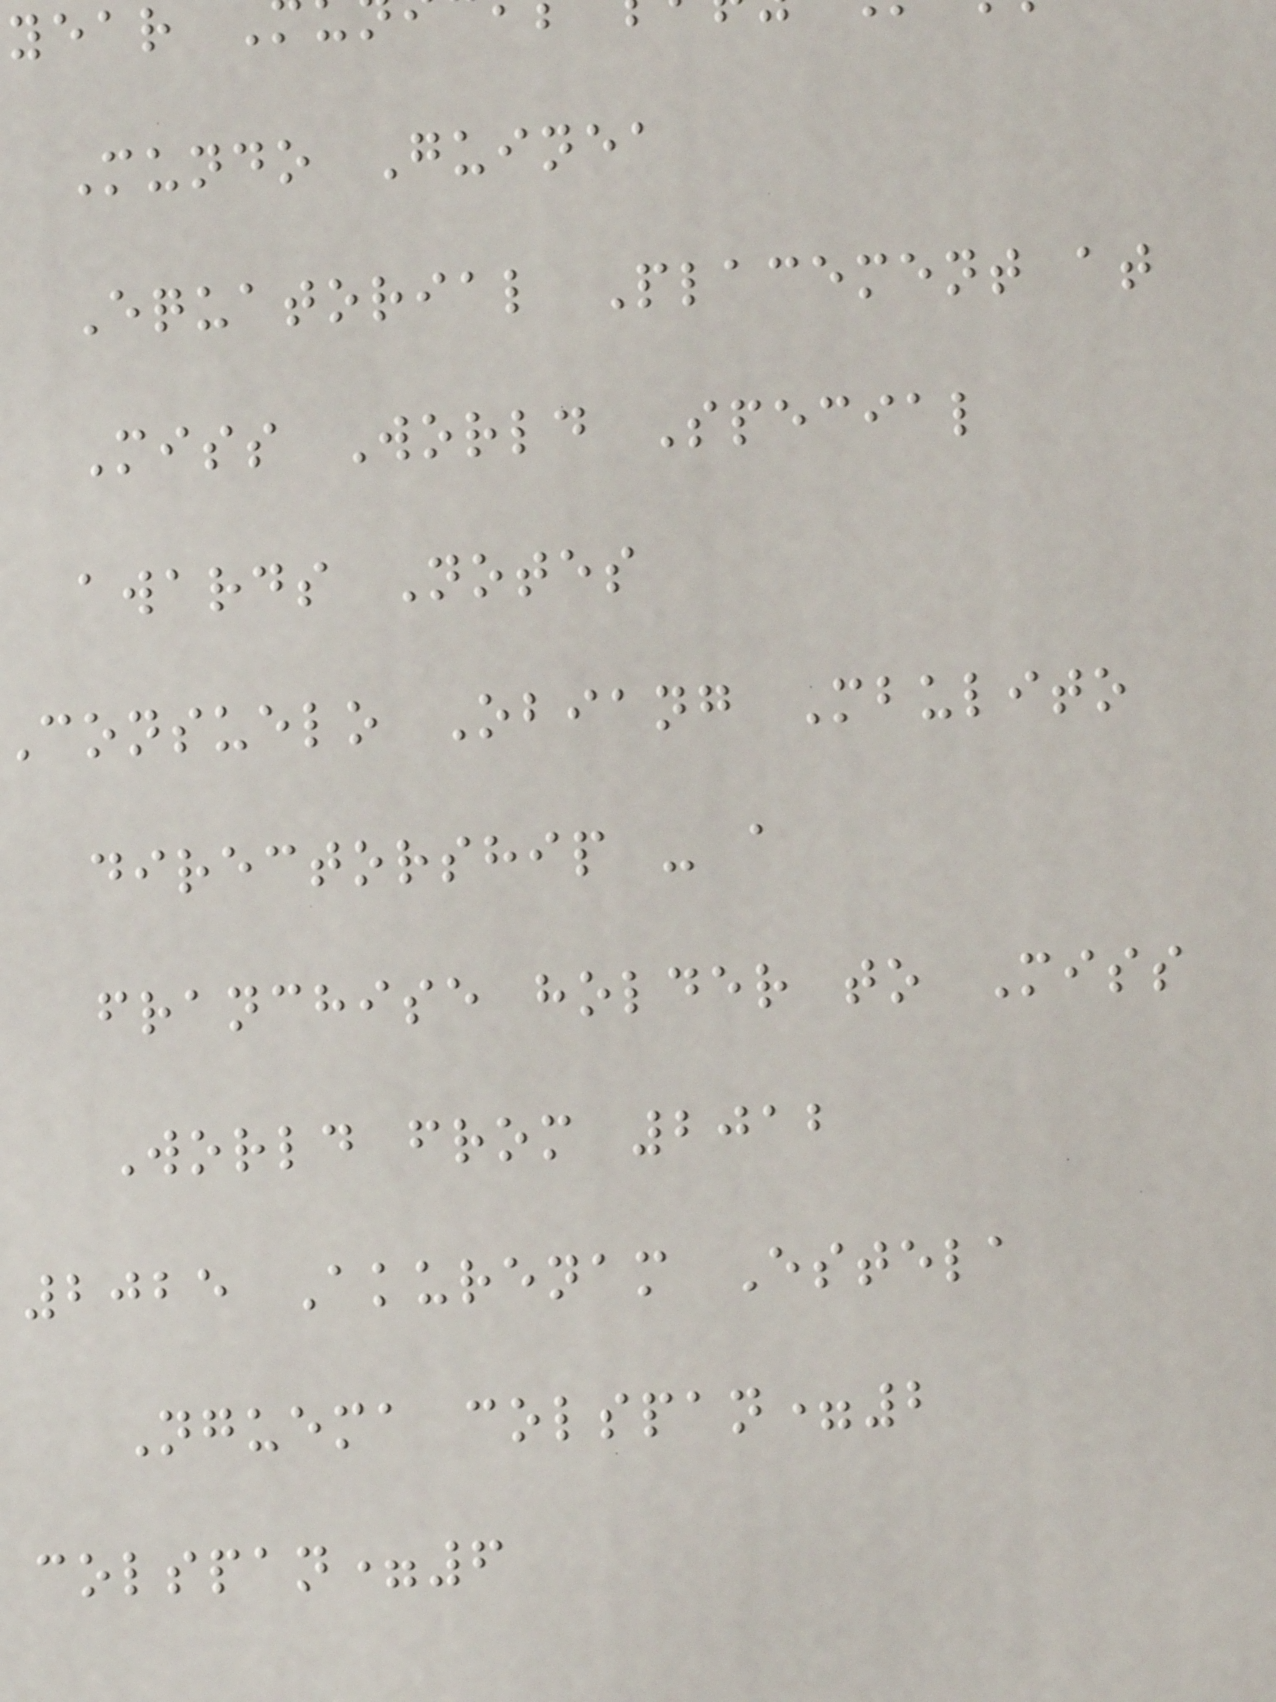Mundo Guinea
Equatorial Placement at
Miss World Special
awards Notes
consuelo Obiang Mbulito
directorship - a
franchise holder to Miss
World from 2012
2025 Akurenam Estela
Nguema colspan=2
colspan=6
